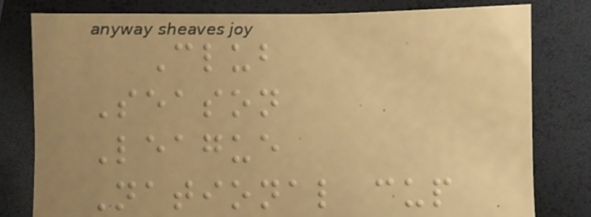Club
Season
League
National cup
